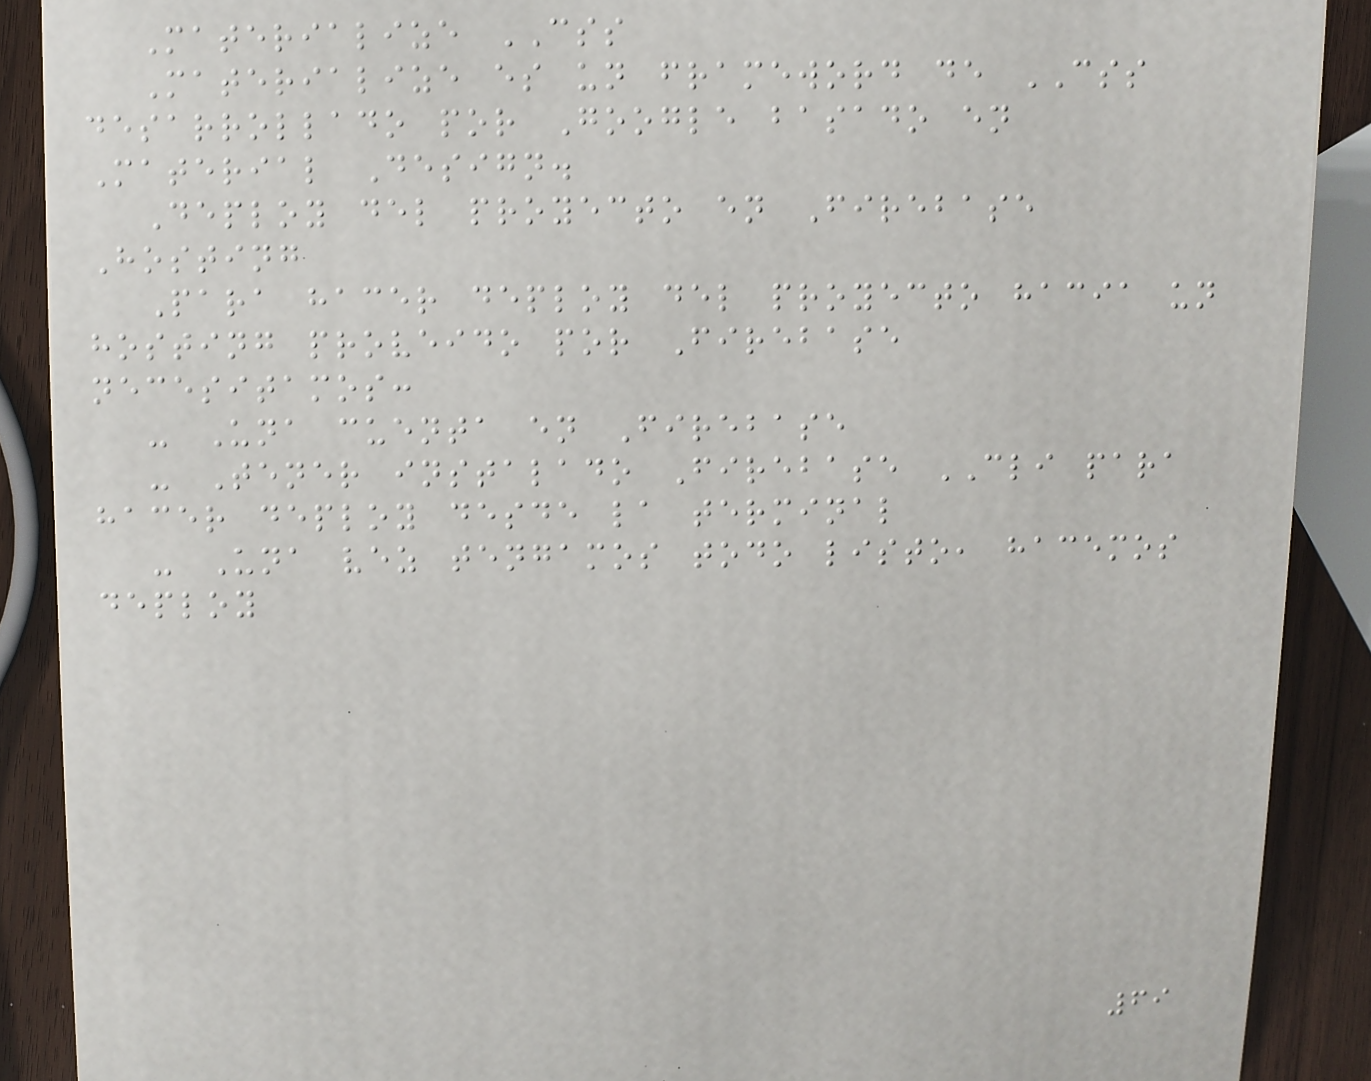Materialize CSS
Materialize es un frameword de CSS
desarrollado por Google basado en
Material Design.
Deploy del proyecto en Firebase
Hosting
Para hacer deploy del proyecto hacia un
hosting proveido por Firebase
necesitamos:
- Una cuenta en Firebase
- Tener instalado Firebase CLI para
hacer deploy desde la terminal
- Una vez tengamos todo listo, hacemos
deploy
69
